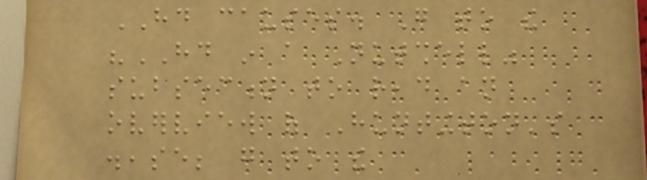HD causes. Go to the
"HD in a Nutshell"
subsection to read an
overview of Huntington's
disease; go to the
